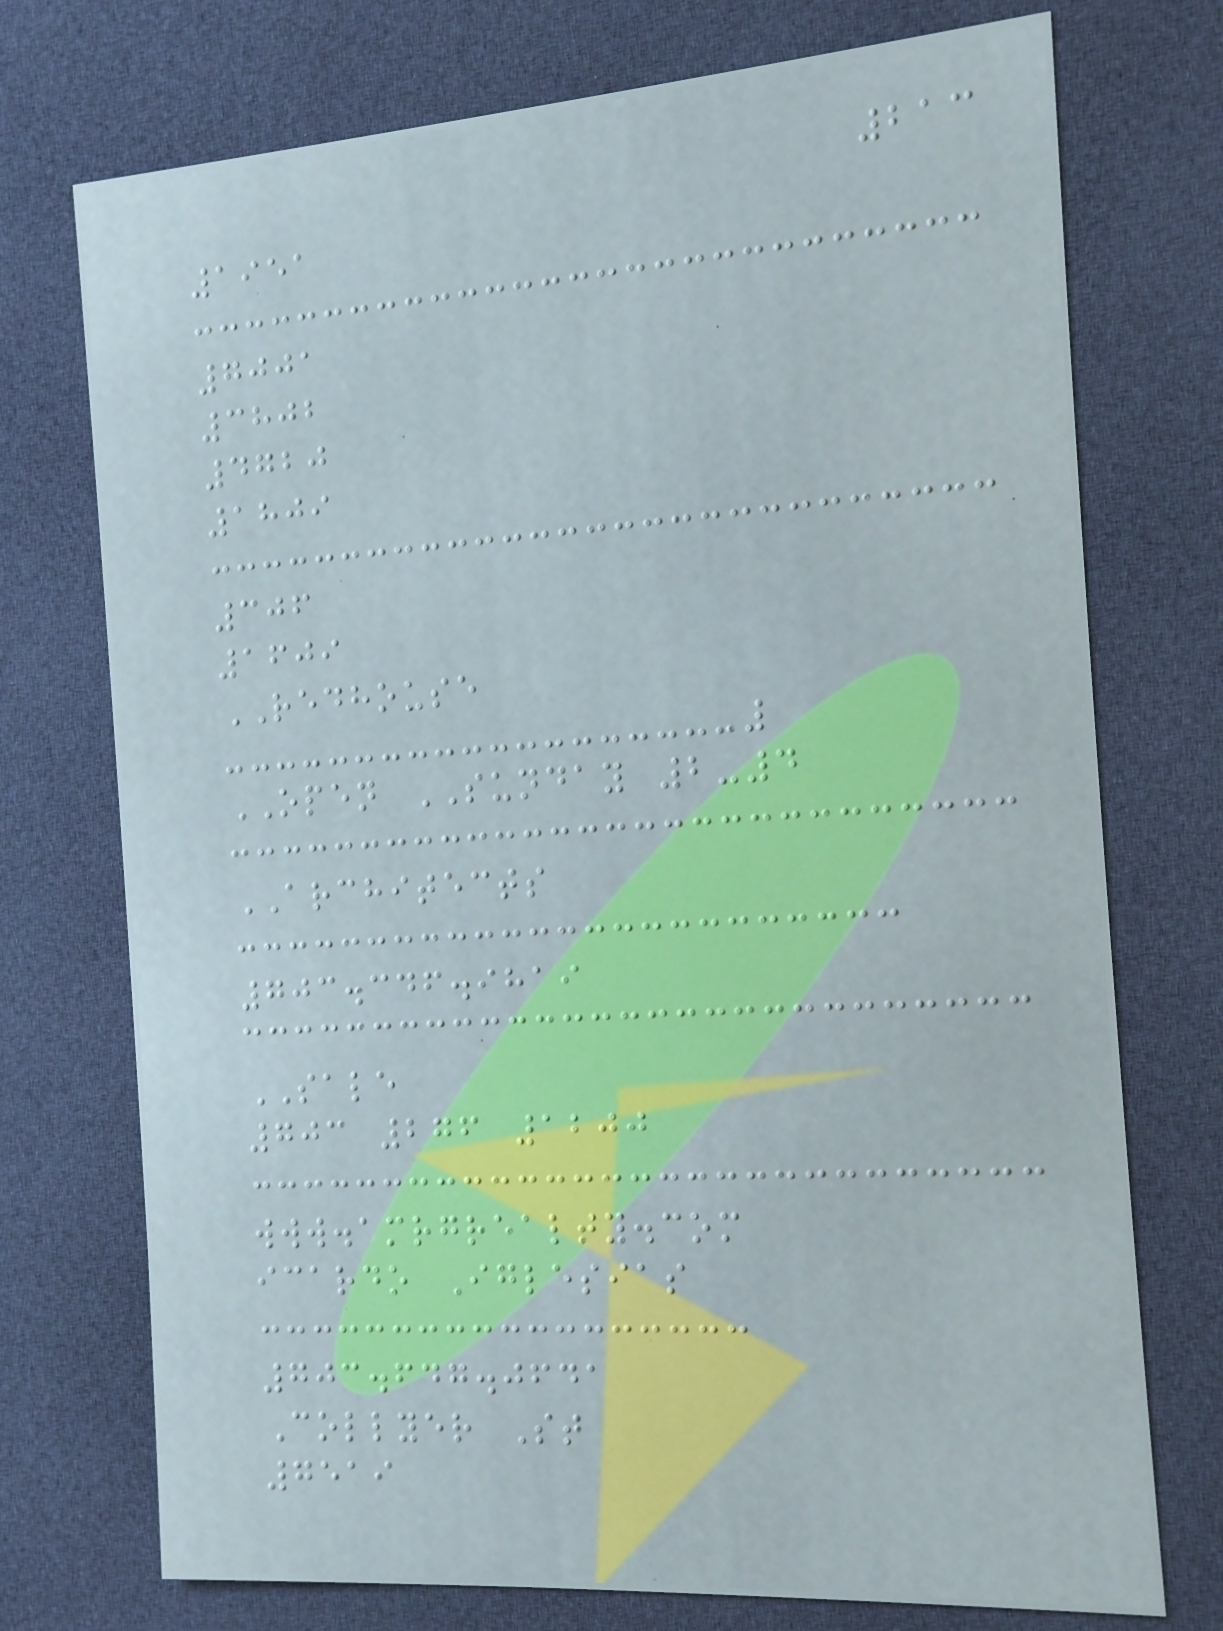213
1951
7001
3802
4720
1809
306
1609
REDHOUSE
OPEN SUNDAY 2-4
ARCHITECTS
703.346.9819
SALE
703 276 1200
www.amrgrealty.com
icardo Iglesias
703.647.0641
Collyer St
7519
